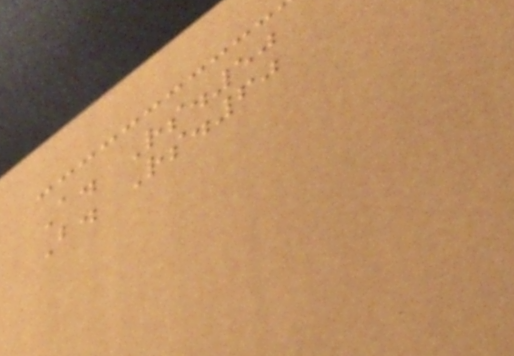A. Rs.50
B. Rs.60
